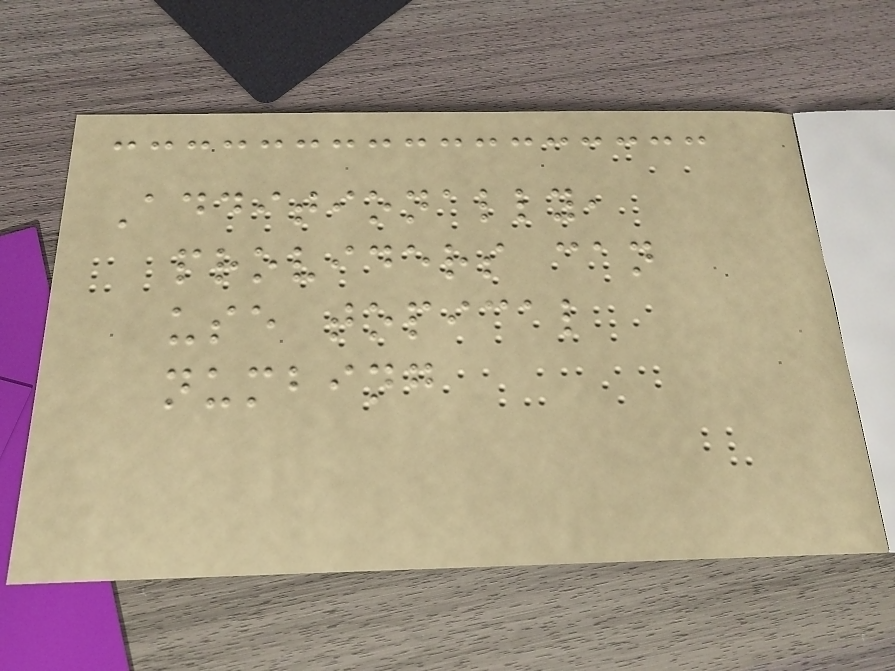Additionally,
providers can
use topical
numbing
